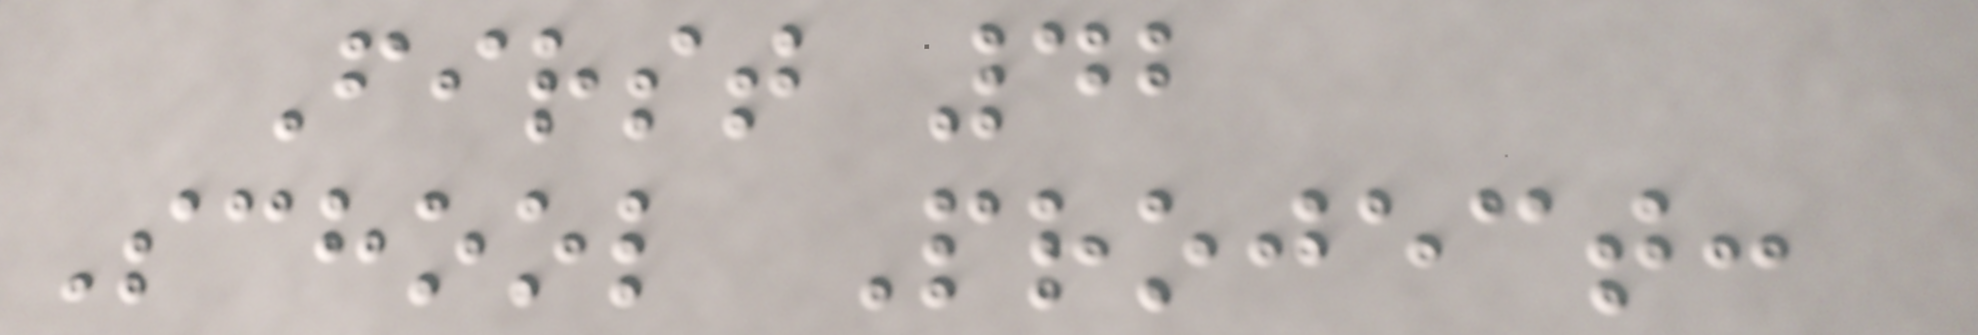First 42
School Project:
